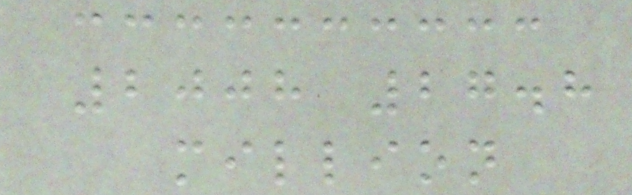2008 27.8
million
